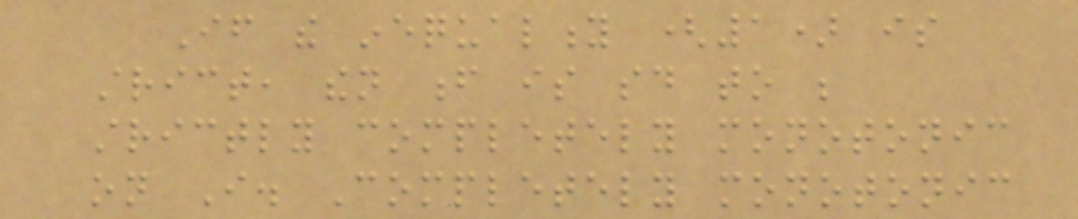If the inequality (1) is
strict, then f is said to be
strictly completely monotonic
on I. Completely monotonic
